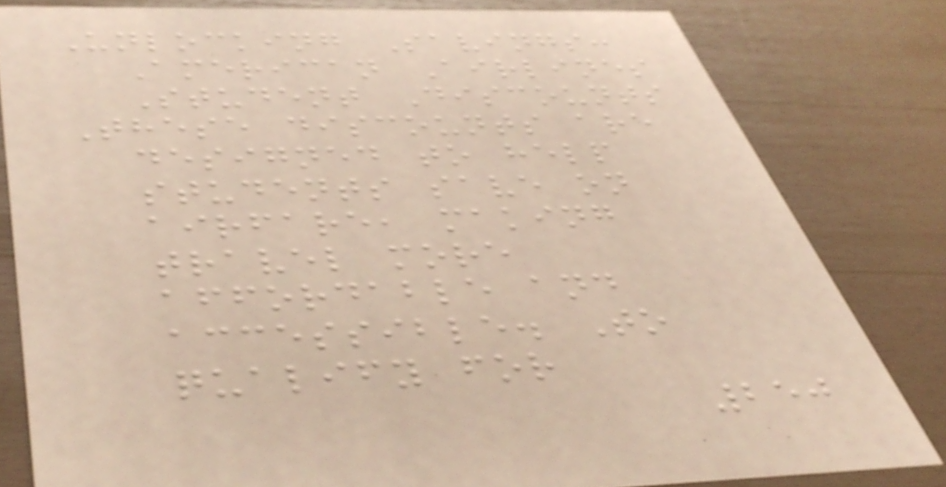Unlocking Savings:
American Airlines
Student Discounts
These discounts are
designed to help
students save on
airfare, making
travel more
affordable and
accessible. To
qualify for
250
